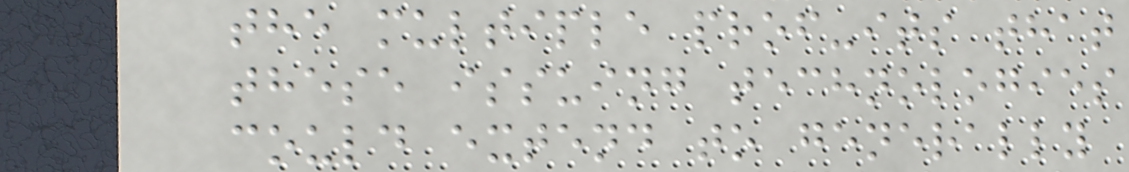the multiple prof-its that
these issuing technologies
could extend to generally
